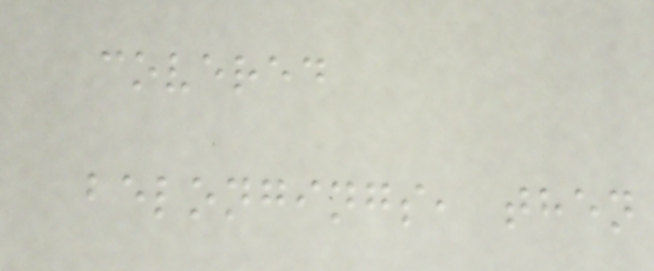covered
belongings, then
